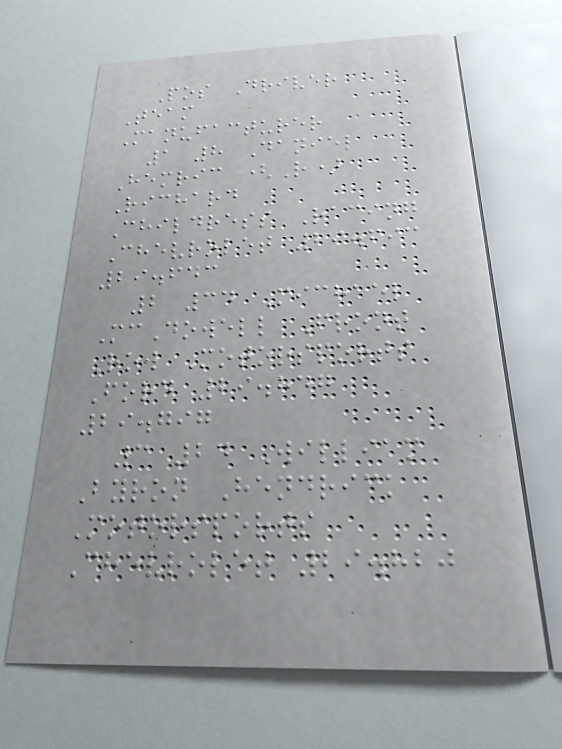Pos Driver
Team
Manufacturer
1 8 Daniel
Hemric (R)
Richard
Childress Racing
Chevrolet 29.693
29.643
2 34 Michael
McDowell Front
Row Motorsports
Ford 29.847
29.797
3 24 William
Byron Hendrick
Motorsports
Chevrolet 29.820
